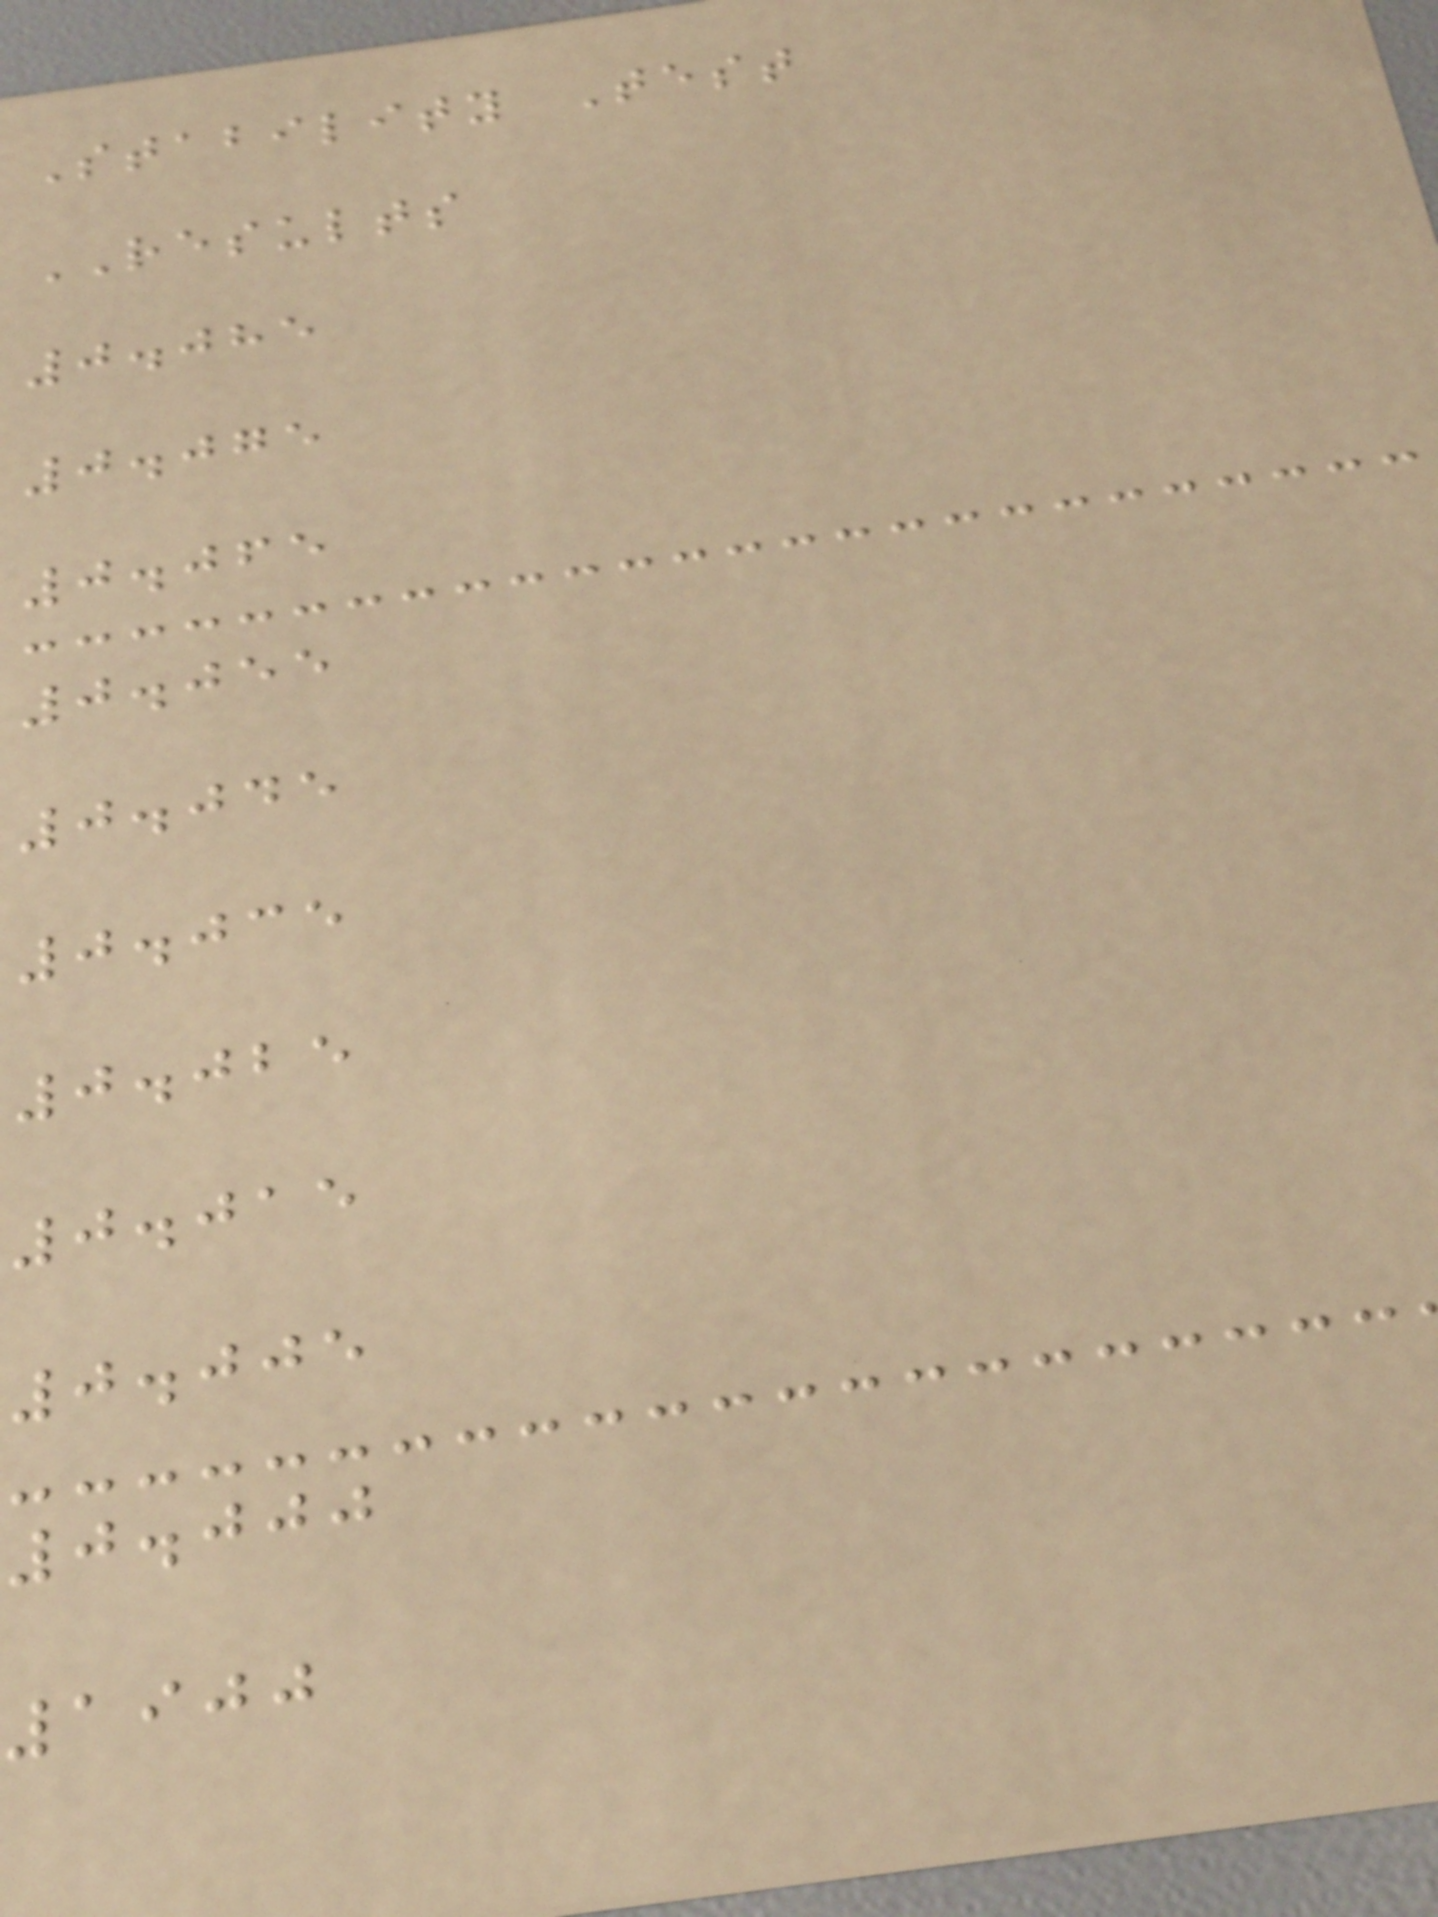Stability Test
RESULTS
0.085
0.075
0.065
0.055
0.045
0.035
0.025
0.015
0.005
0.000
1900
